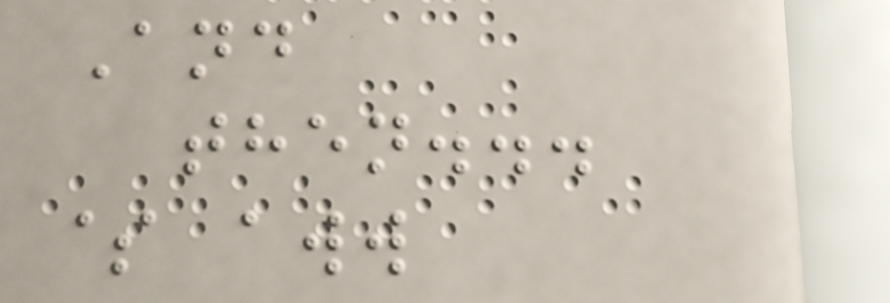And
then...
$ aww
